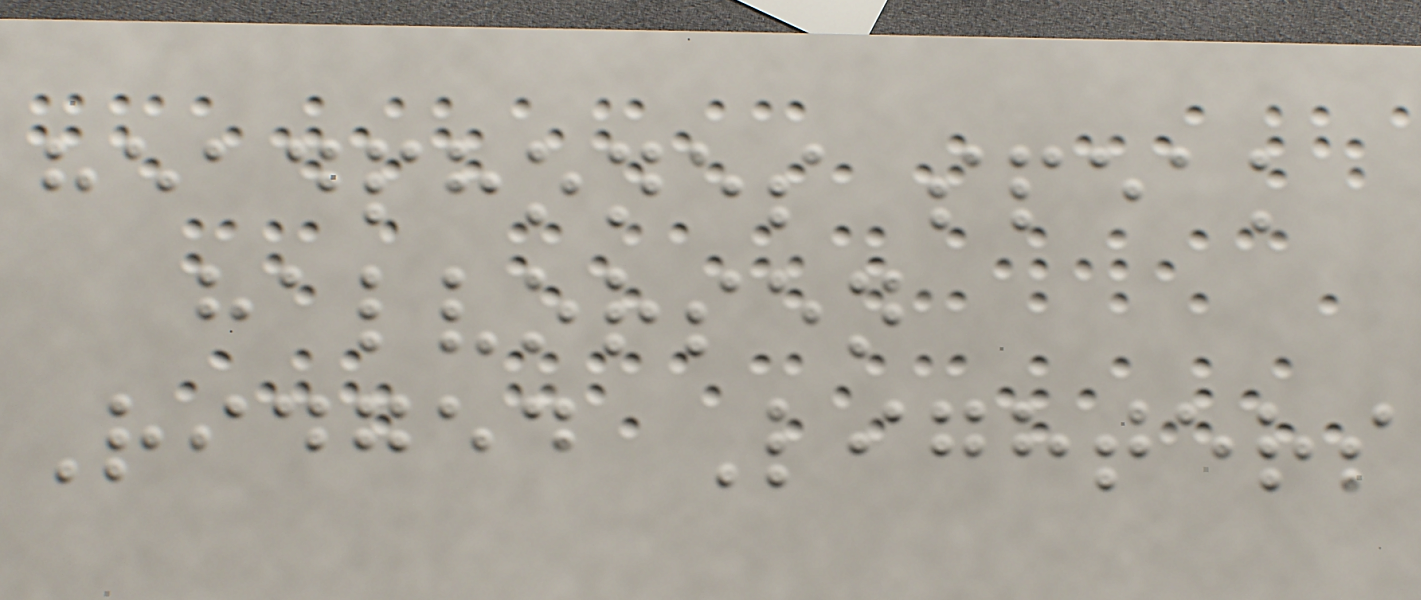headphones speak
halvorsen
Ridged Lighters
